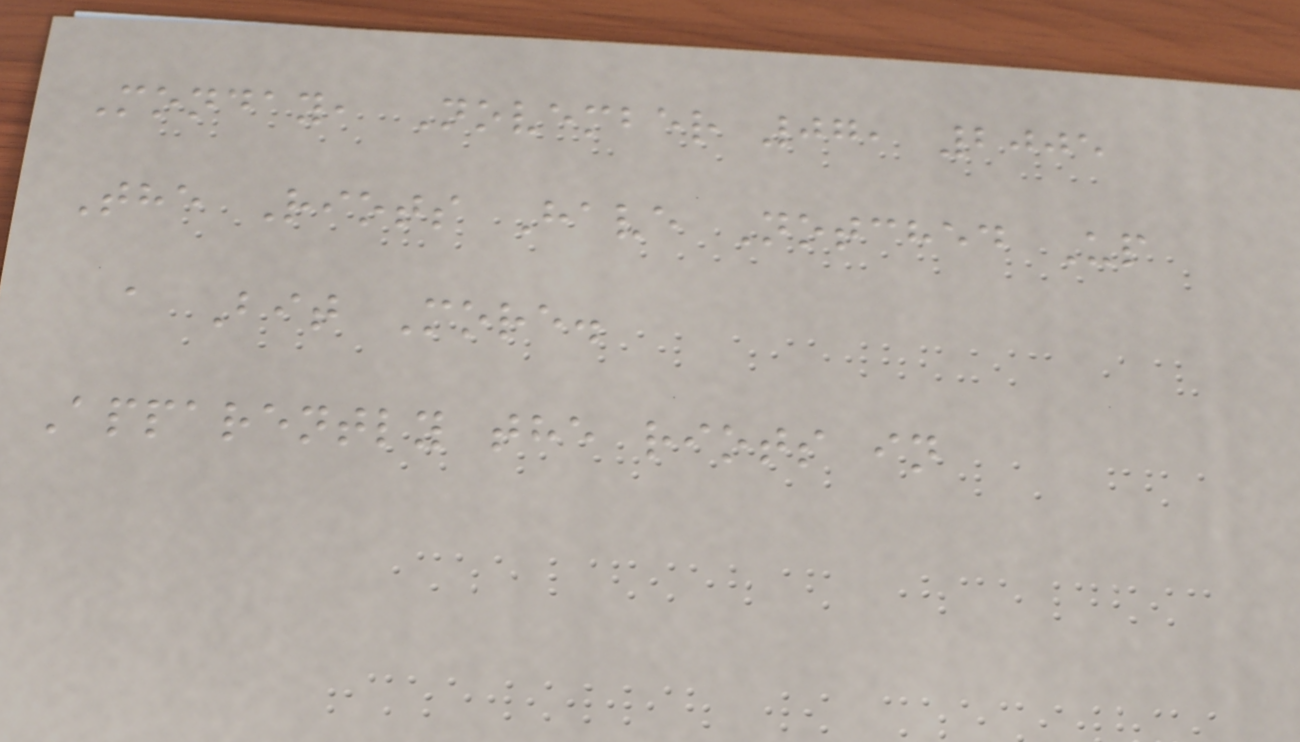Monday, November 07, 2005
The Riots Have Notched Up
a Bit More.
Apparently the riots in
